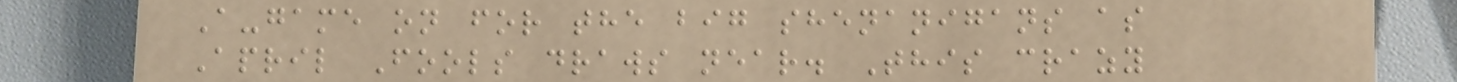A-game on for the big shenanigans as
April Fools draws near. This crazy
